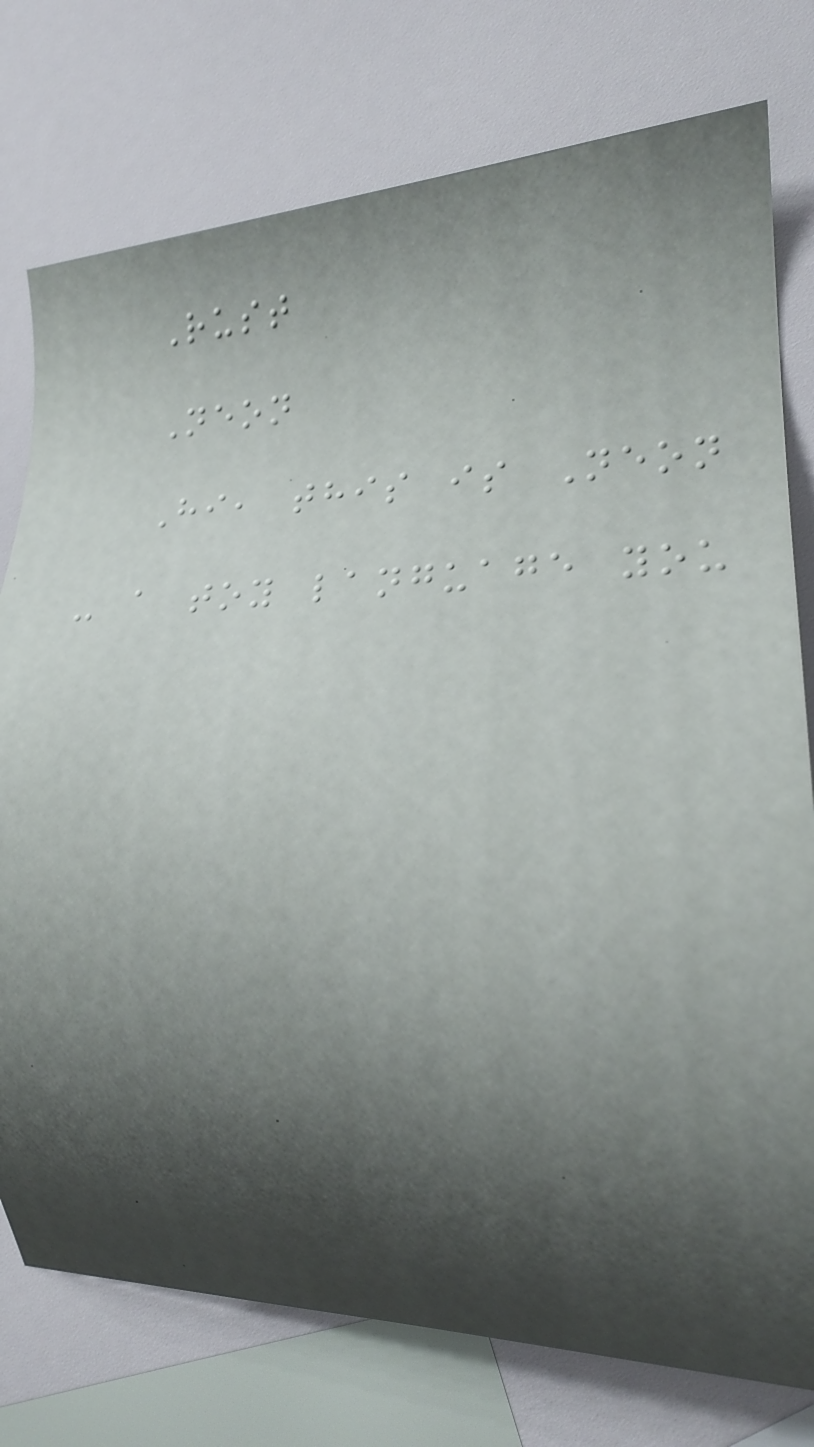Rust
Neon
Hi, this is Neon
- a toy language you
